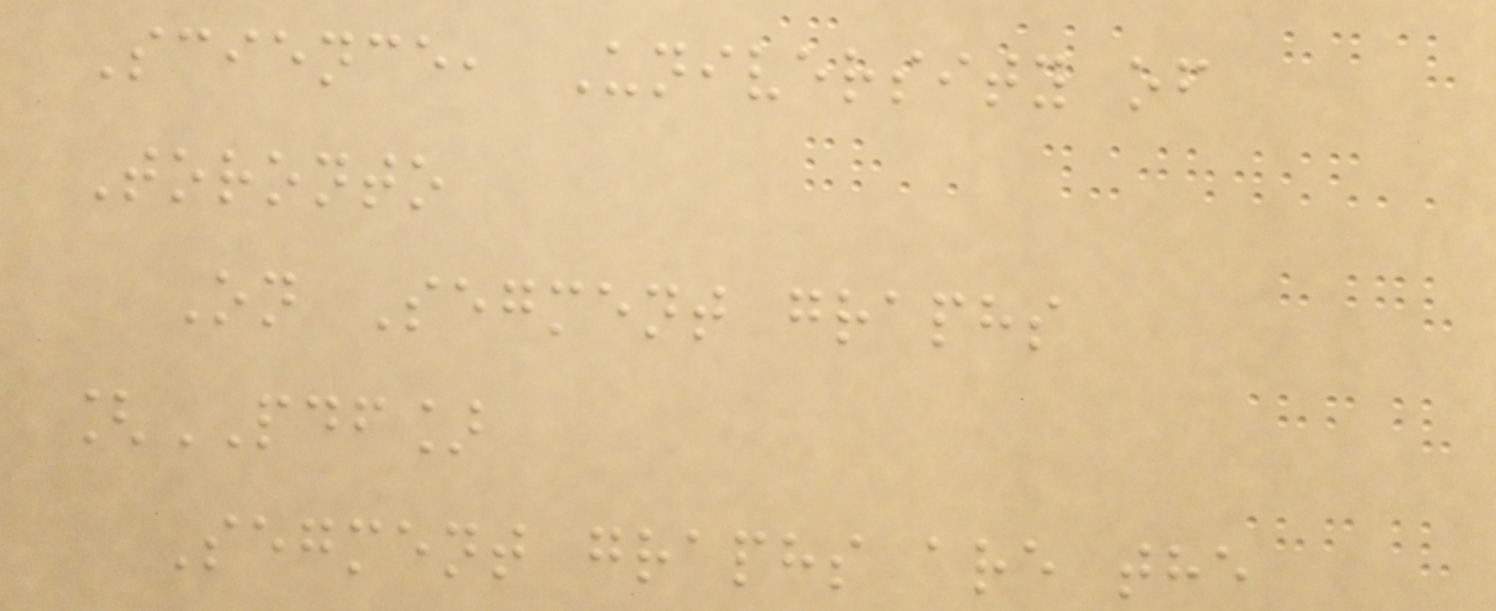Science, University of
Toronto
On Segment graphs
[PDF]
Segment graphs are the
